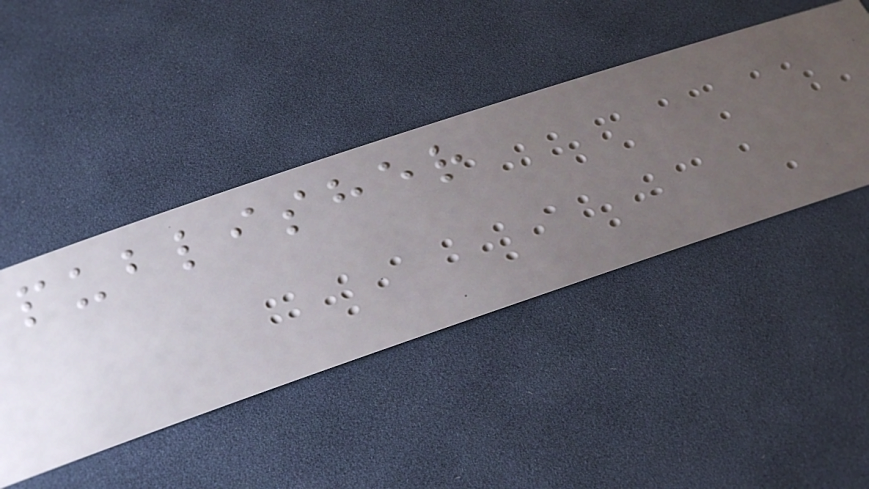publisher
